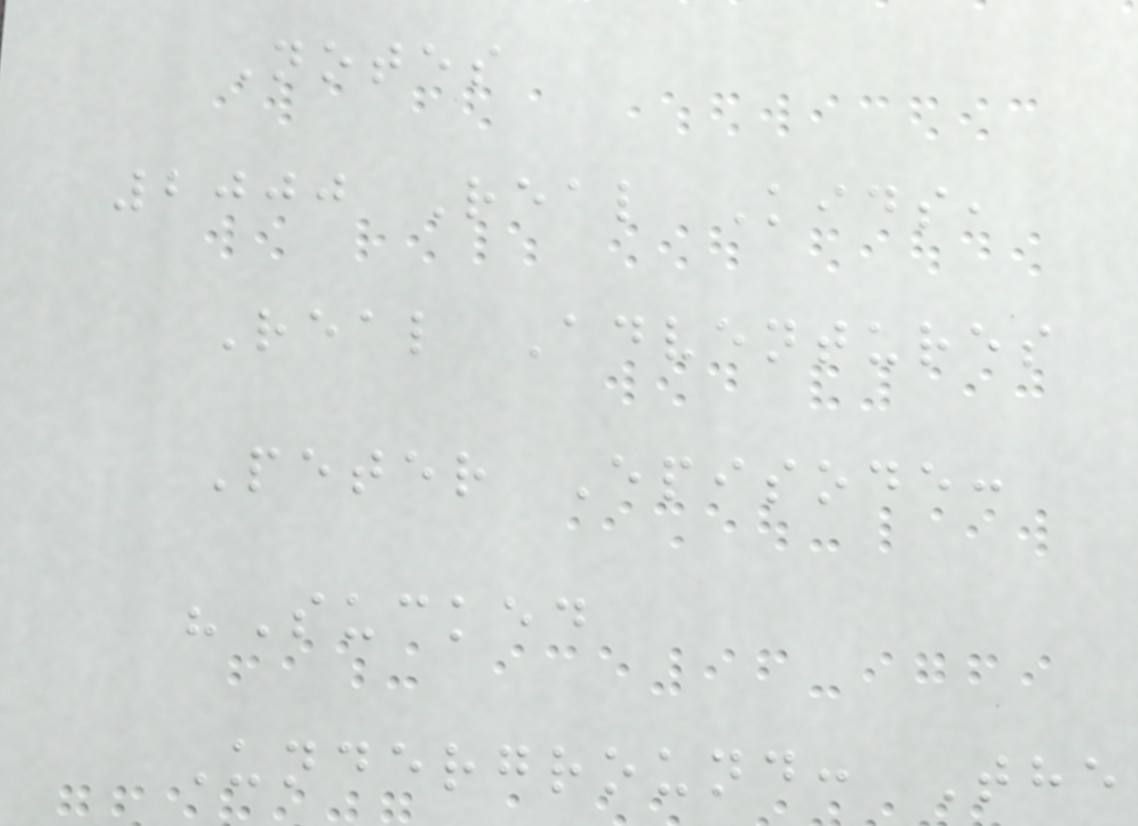Notes
2000 Real Kids,
Real Adventures
Peter Episode:
"Sucked
Underground: The
